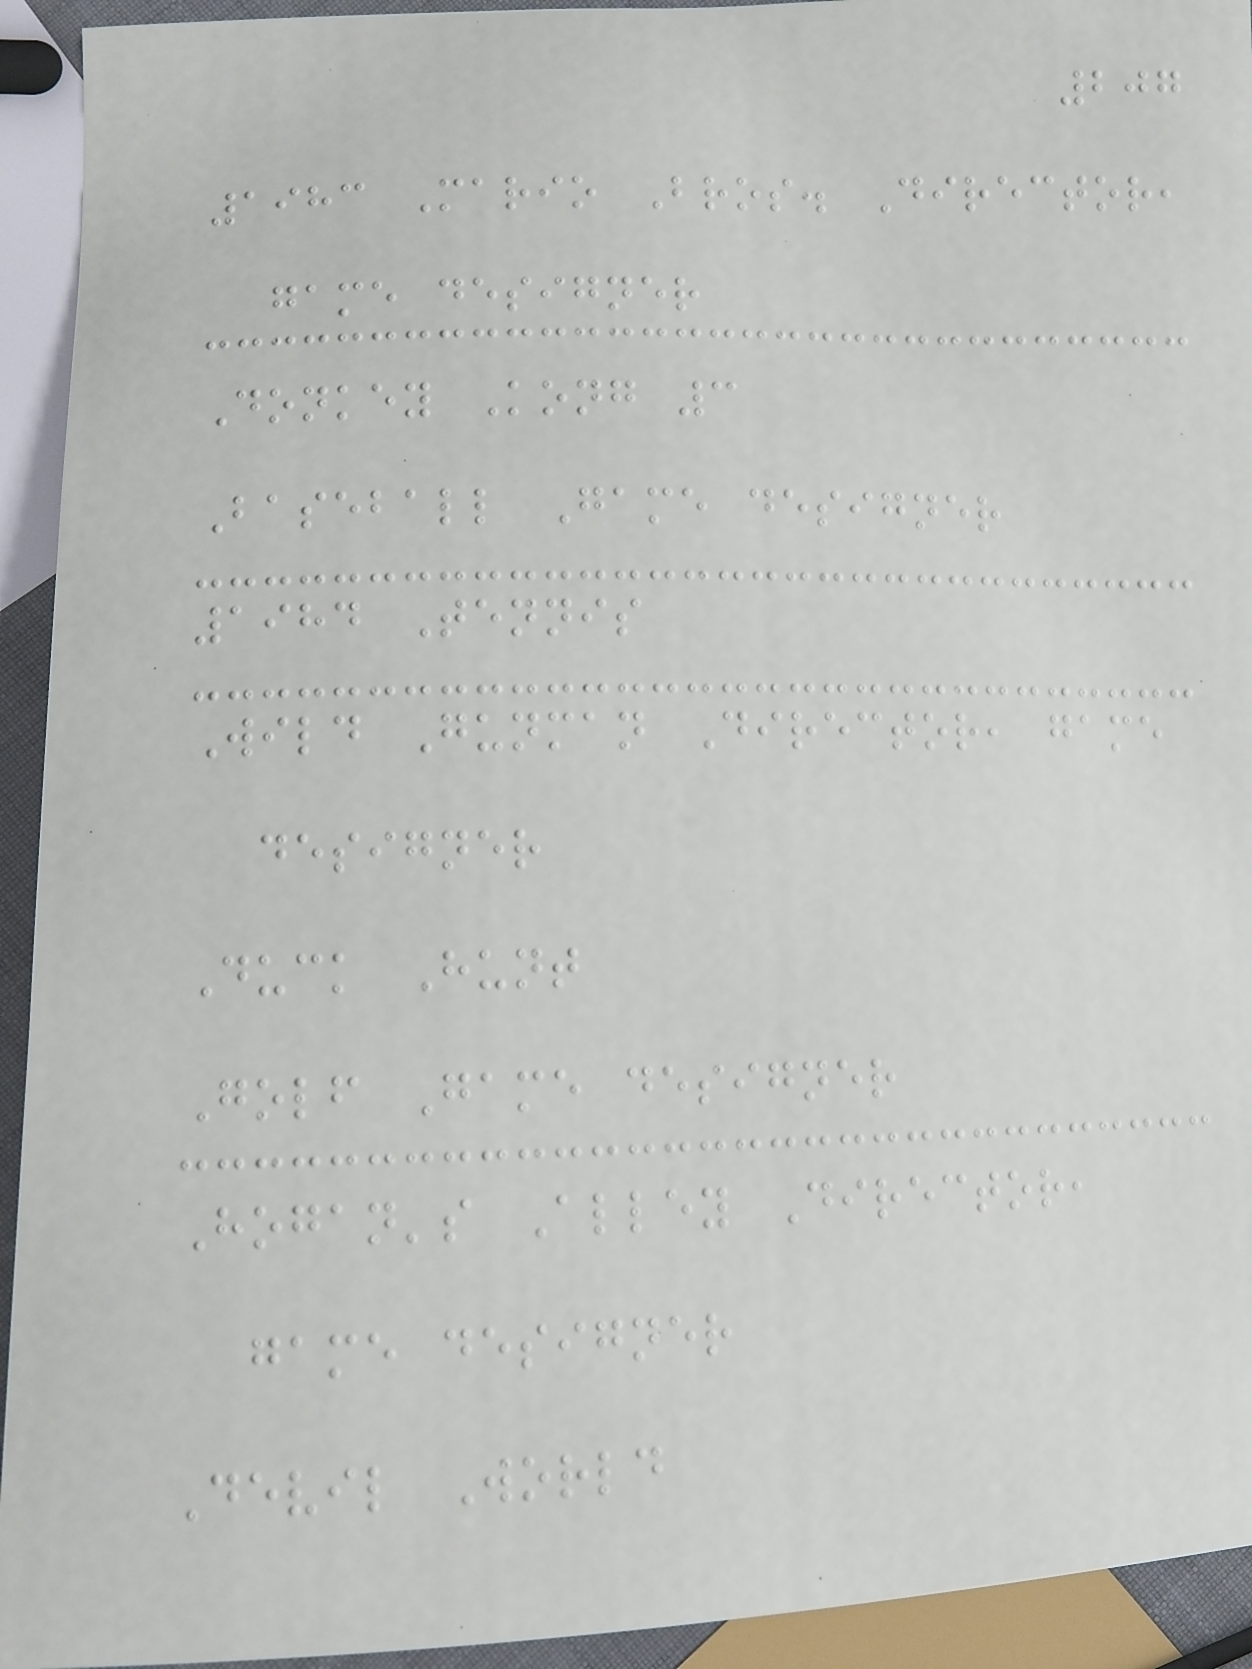207
1983 Mario Bros. Director,
game designer
Donkey Kong 3
Baseball Game designer
1984 Tennis
Wild Gunman Director, game
designer
Duck Hunt
Golf Game designer
Hogan's Alley Director,
game designer
Devil World
